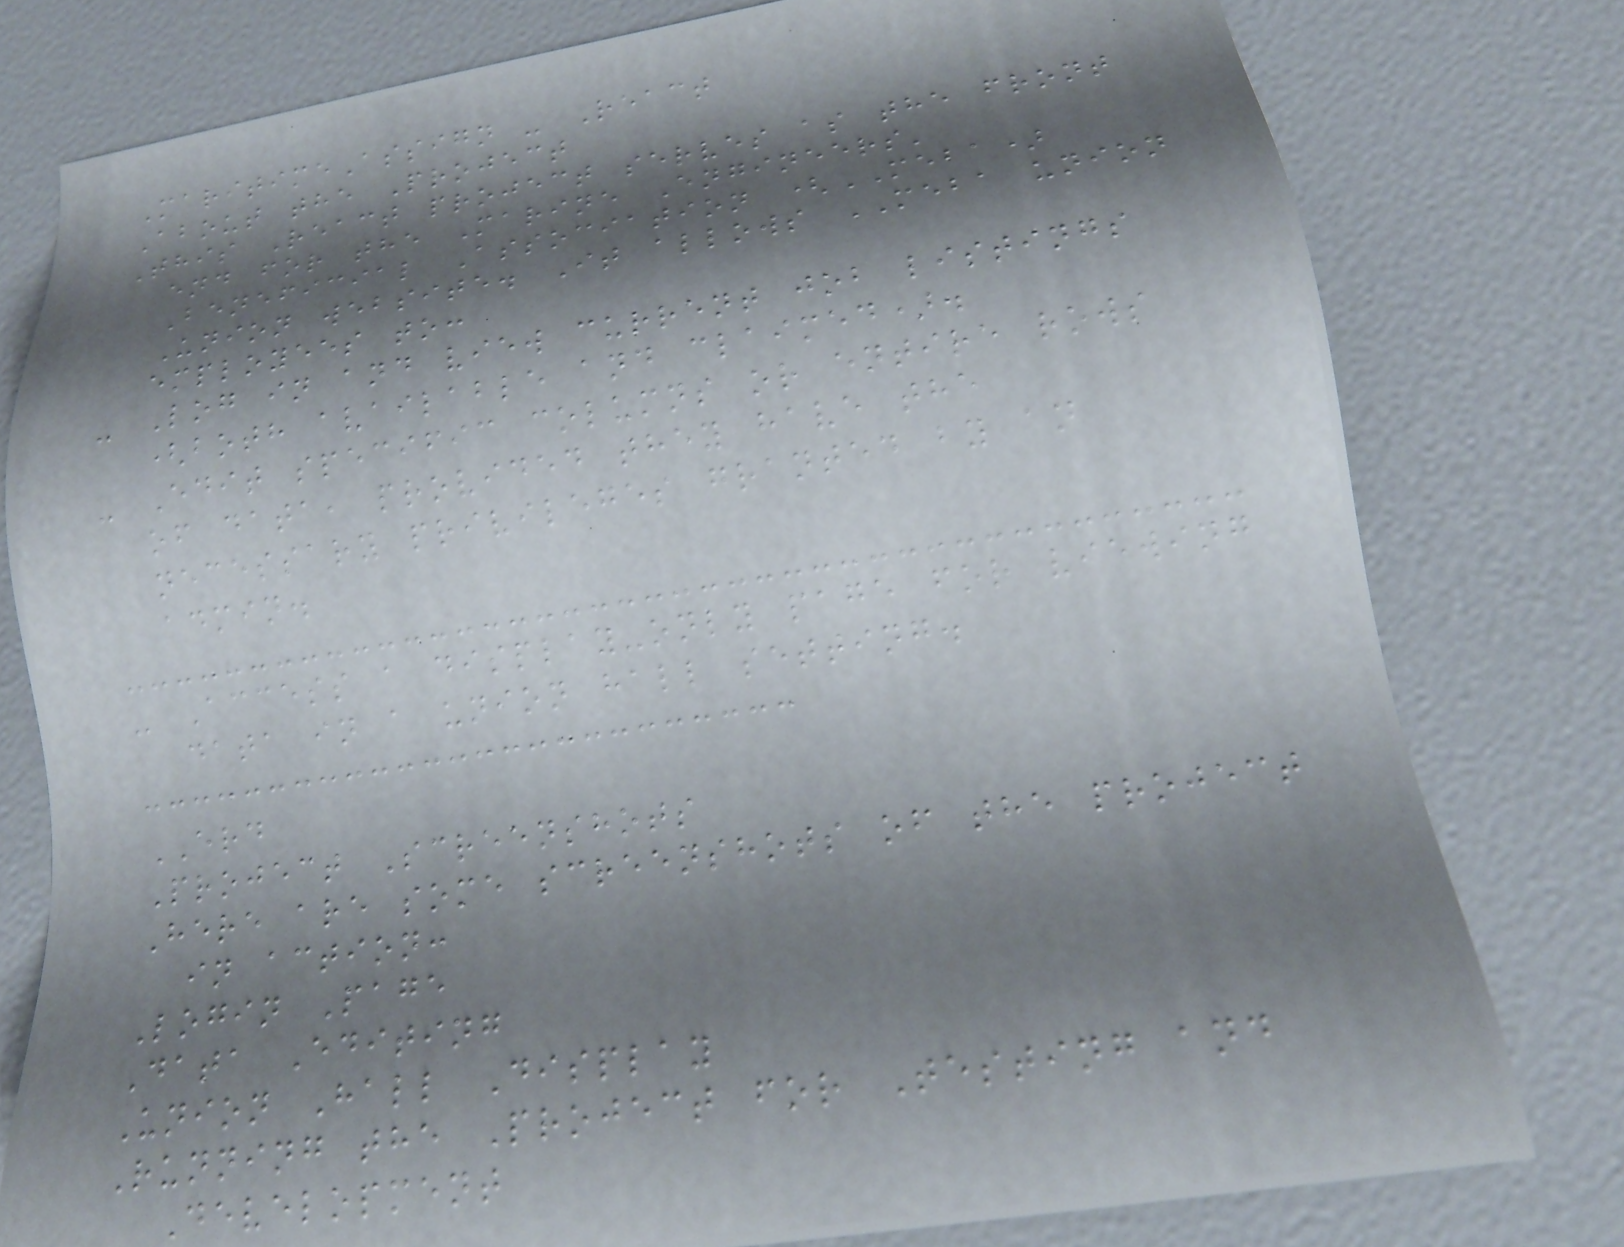MaritimeAssign - React
About the Project
This React project serves as the front
end for the Marine Engineers'
Beneficial Association (MEBA)
Union website. It allows MEBA union
employees to:
- Log in and view current job listings
(both available and claimed).
- Edit specific columns or entire rows
of data, provided they have the
necessary privileges granted by an
admin.
- Access a display-only page for viewing
data in a union hall setting.
ERD
Project Screenshots
Here are some screenshots of the project
in action:
Login Page
Data Editing
Union Hall Display
Running the Project for Testing and
Development
